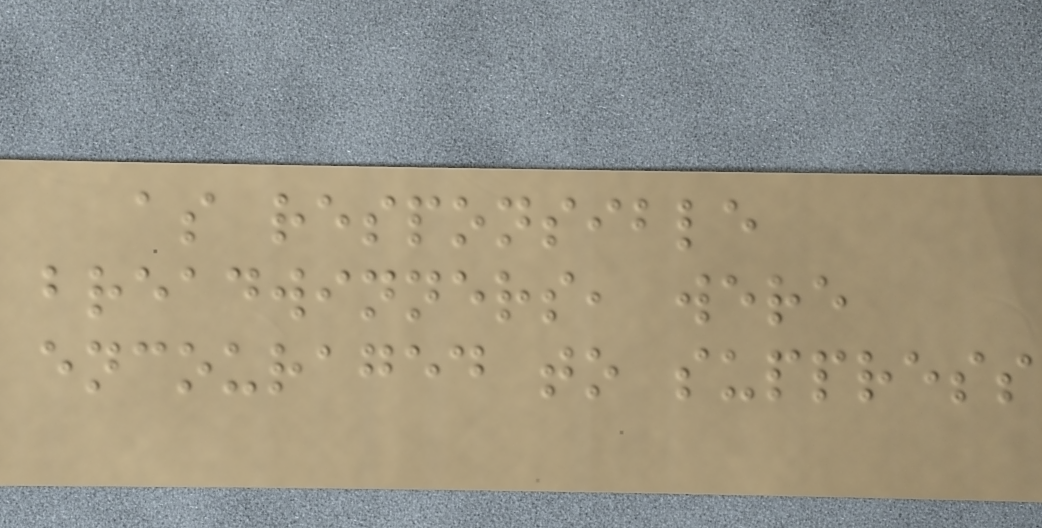as responsible
breadwinners, were
encouraged to suppress
